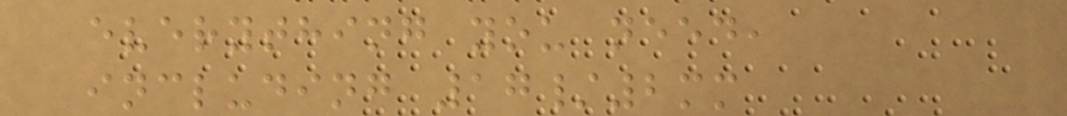everything you need,
including 17/2mm
